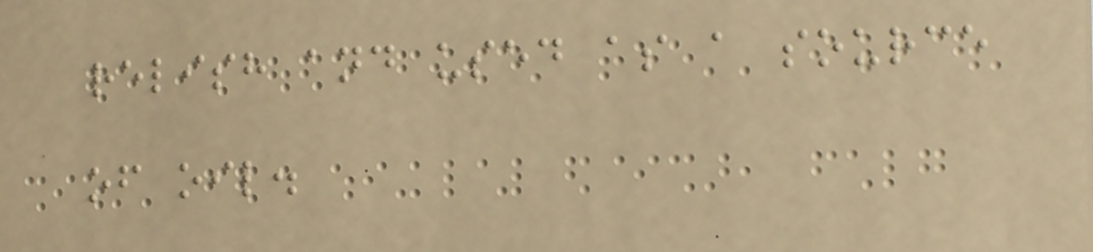relish and used as a source
of oil.
